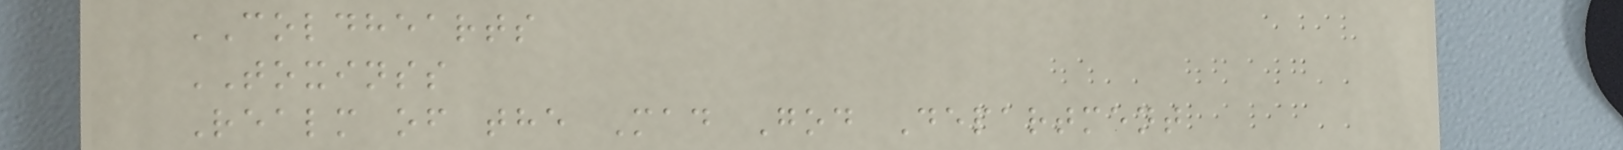COLDHEARTS
TOXINSS
Realm of the Mad God Department
